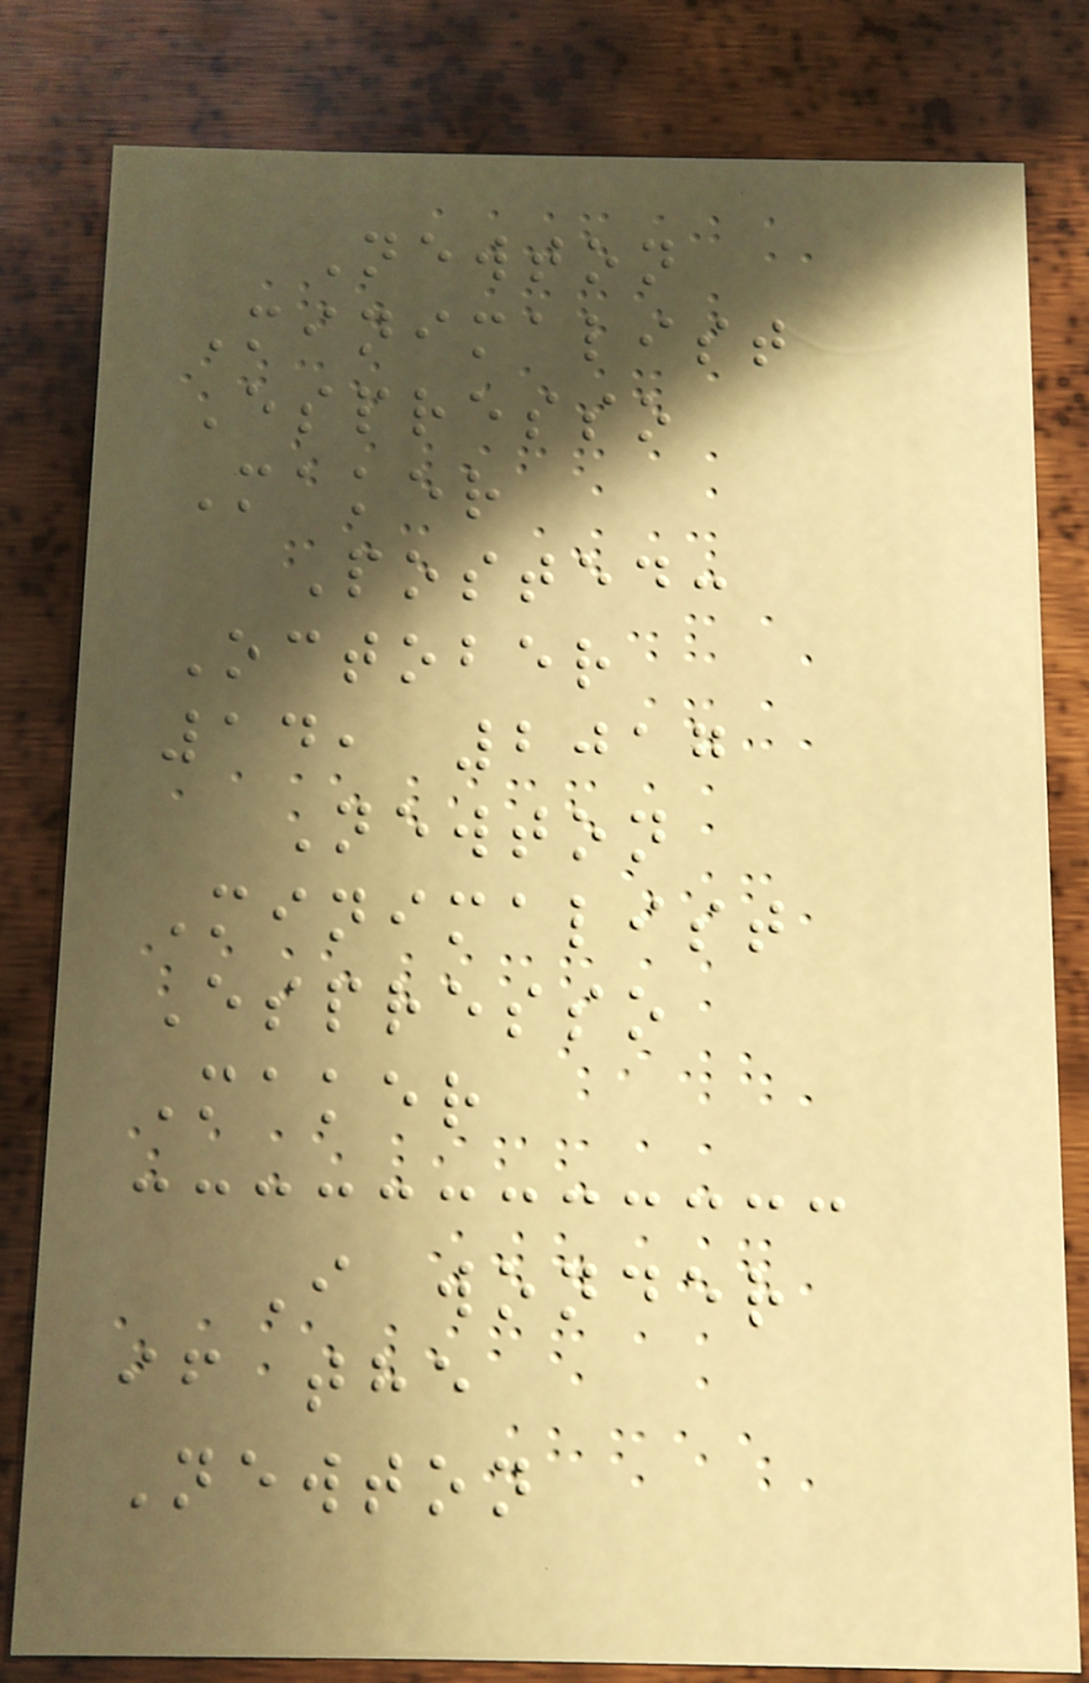Newton
Minimalist
Espresso
Maker
Posted:
October
14, 2017
Newton
Minimalist
Espresso
Maker
I wonder
if the
Newton
